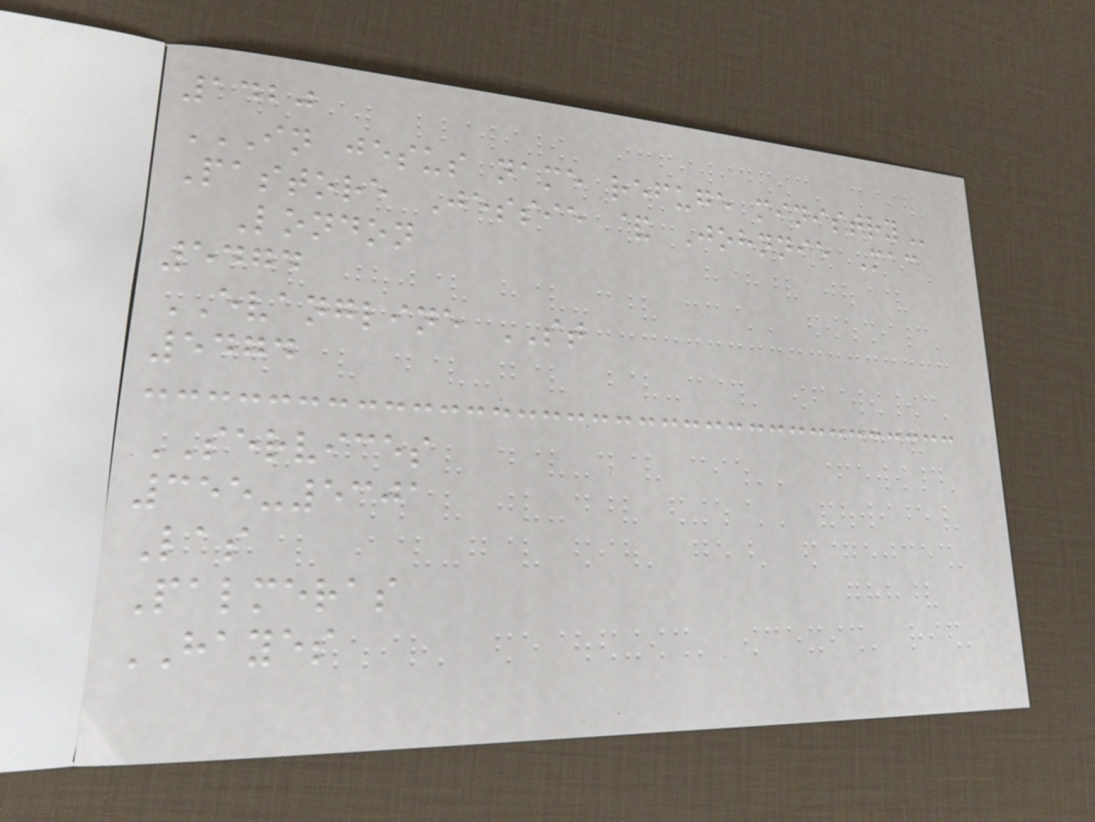1420
IN JESUS NAME REFUGE MINISTRY
Pastore Jessie & Johnnie Mac
London
5474
EVANGLINE ST
5474
SERVICES
355-5301
Las
Palmeras
HAYES
